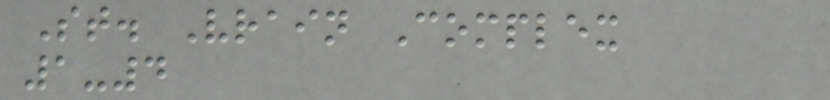St. Vrain Complex
1-4
